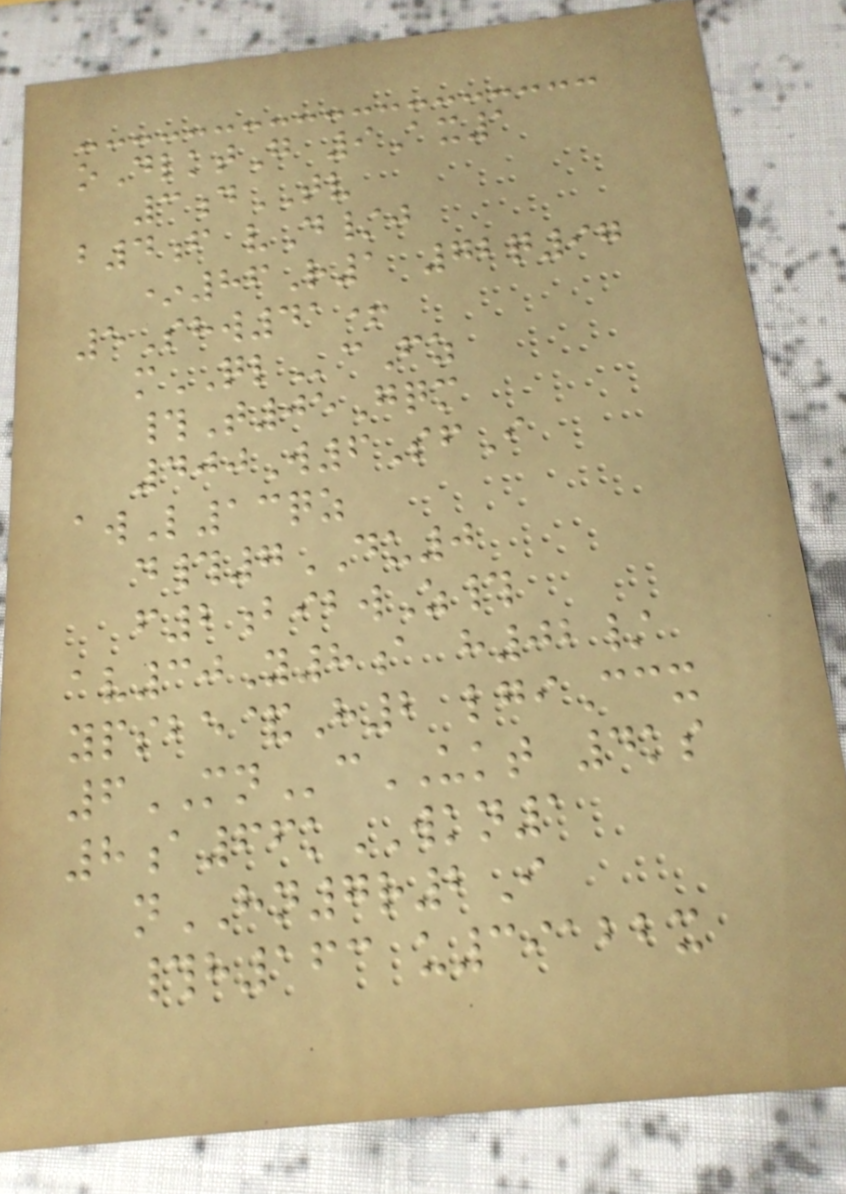oDlktG 9Ax1
3dTV
b4f vD/j
*86R1 72q97
5Shw41+
mQLcFz
#T05Gqm
400W6SfI
awL13qz
d#7DU0
f2bibwZ#
av30Y8a h02/
ypsbe&H2 lgiCcx
6MNcUKT 4ks
8a66kWKN1
nHN7r2I
#h163 u39122x
